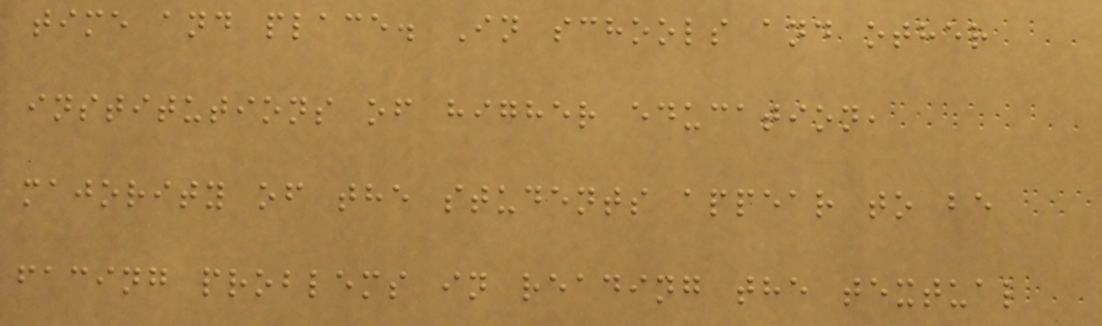time and place. In schools and other
institutions of higher education,
majority of the students appear to be
facing problems in reading the textual
